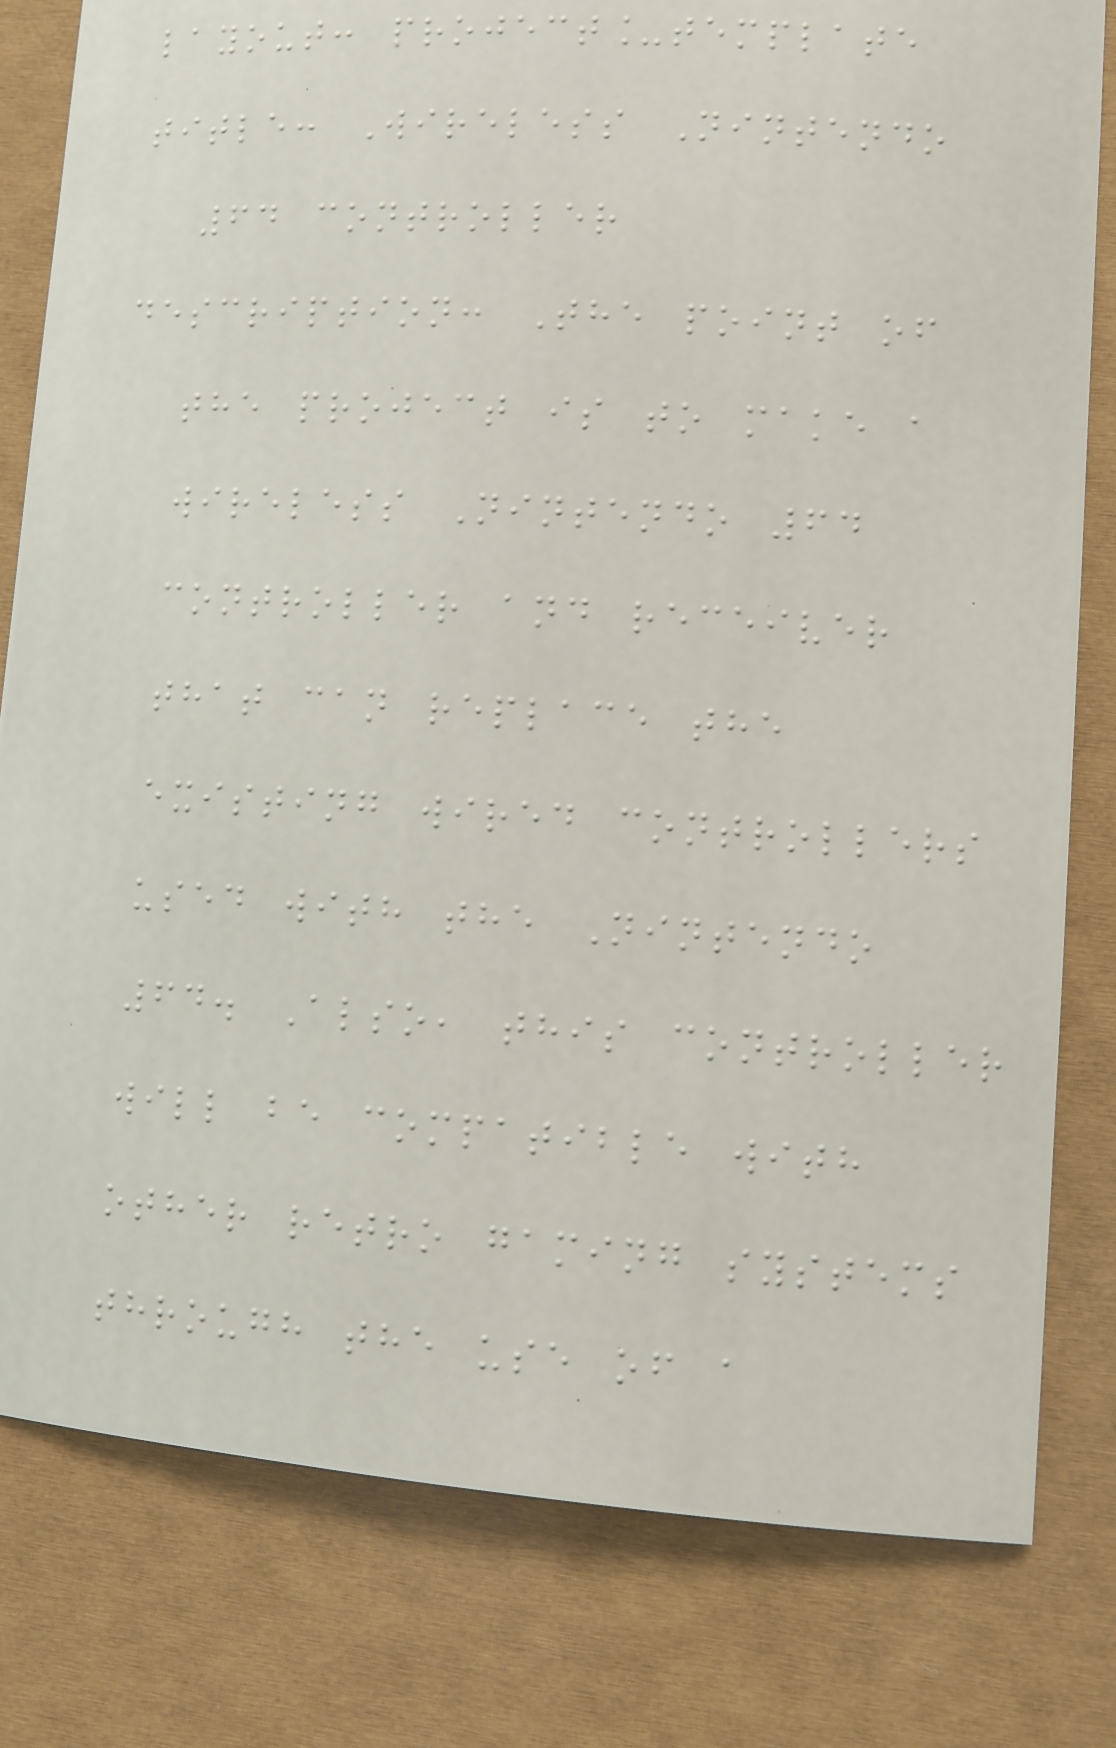layout: project_template
title: Wireless Nintendo
64 controller
description: The point of
the project is to make a
wireless Nintendo 64
controller and receiver
that can replace the
existing wired controllers
used with the Nintendo
64. Also, this controller
will be compatible with
other retro gaming systems
through the use of a
